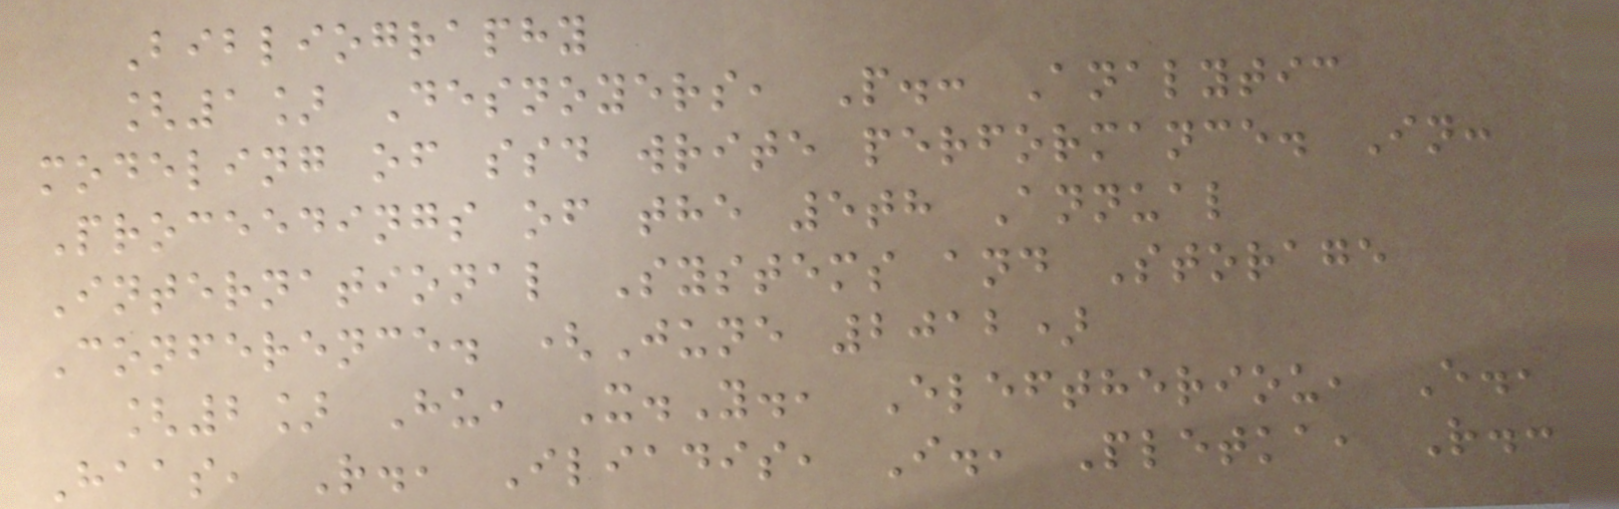Bibliography
[1] Desnoyers, P.: Analytic
modeling of ssd write performance. In:
Proceedings of the 5th Annual
International Systems and Storage
Conference. (June 2012)
[2] Hu, X.Y., Eleftheriou, E.,
Haas, R., Iliadis, I., Pletka, R.:
